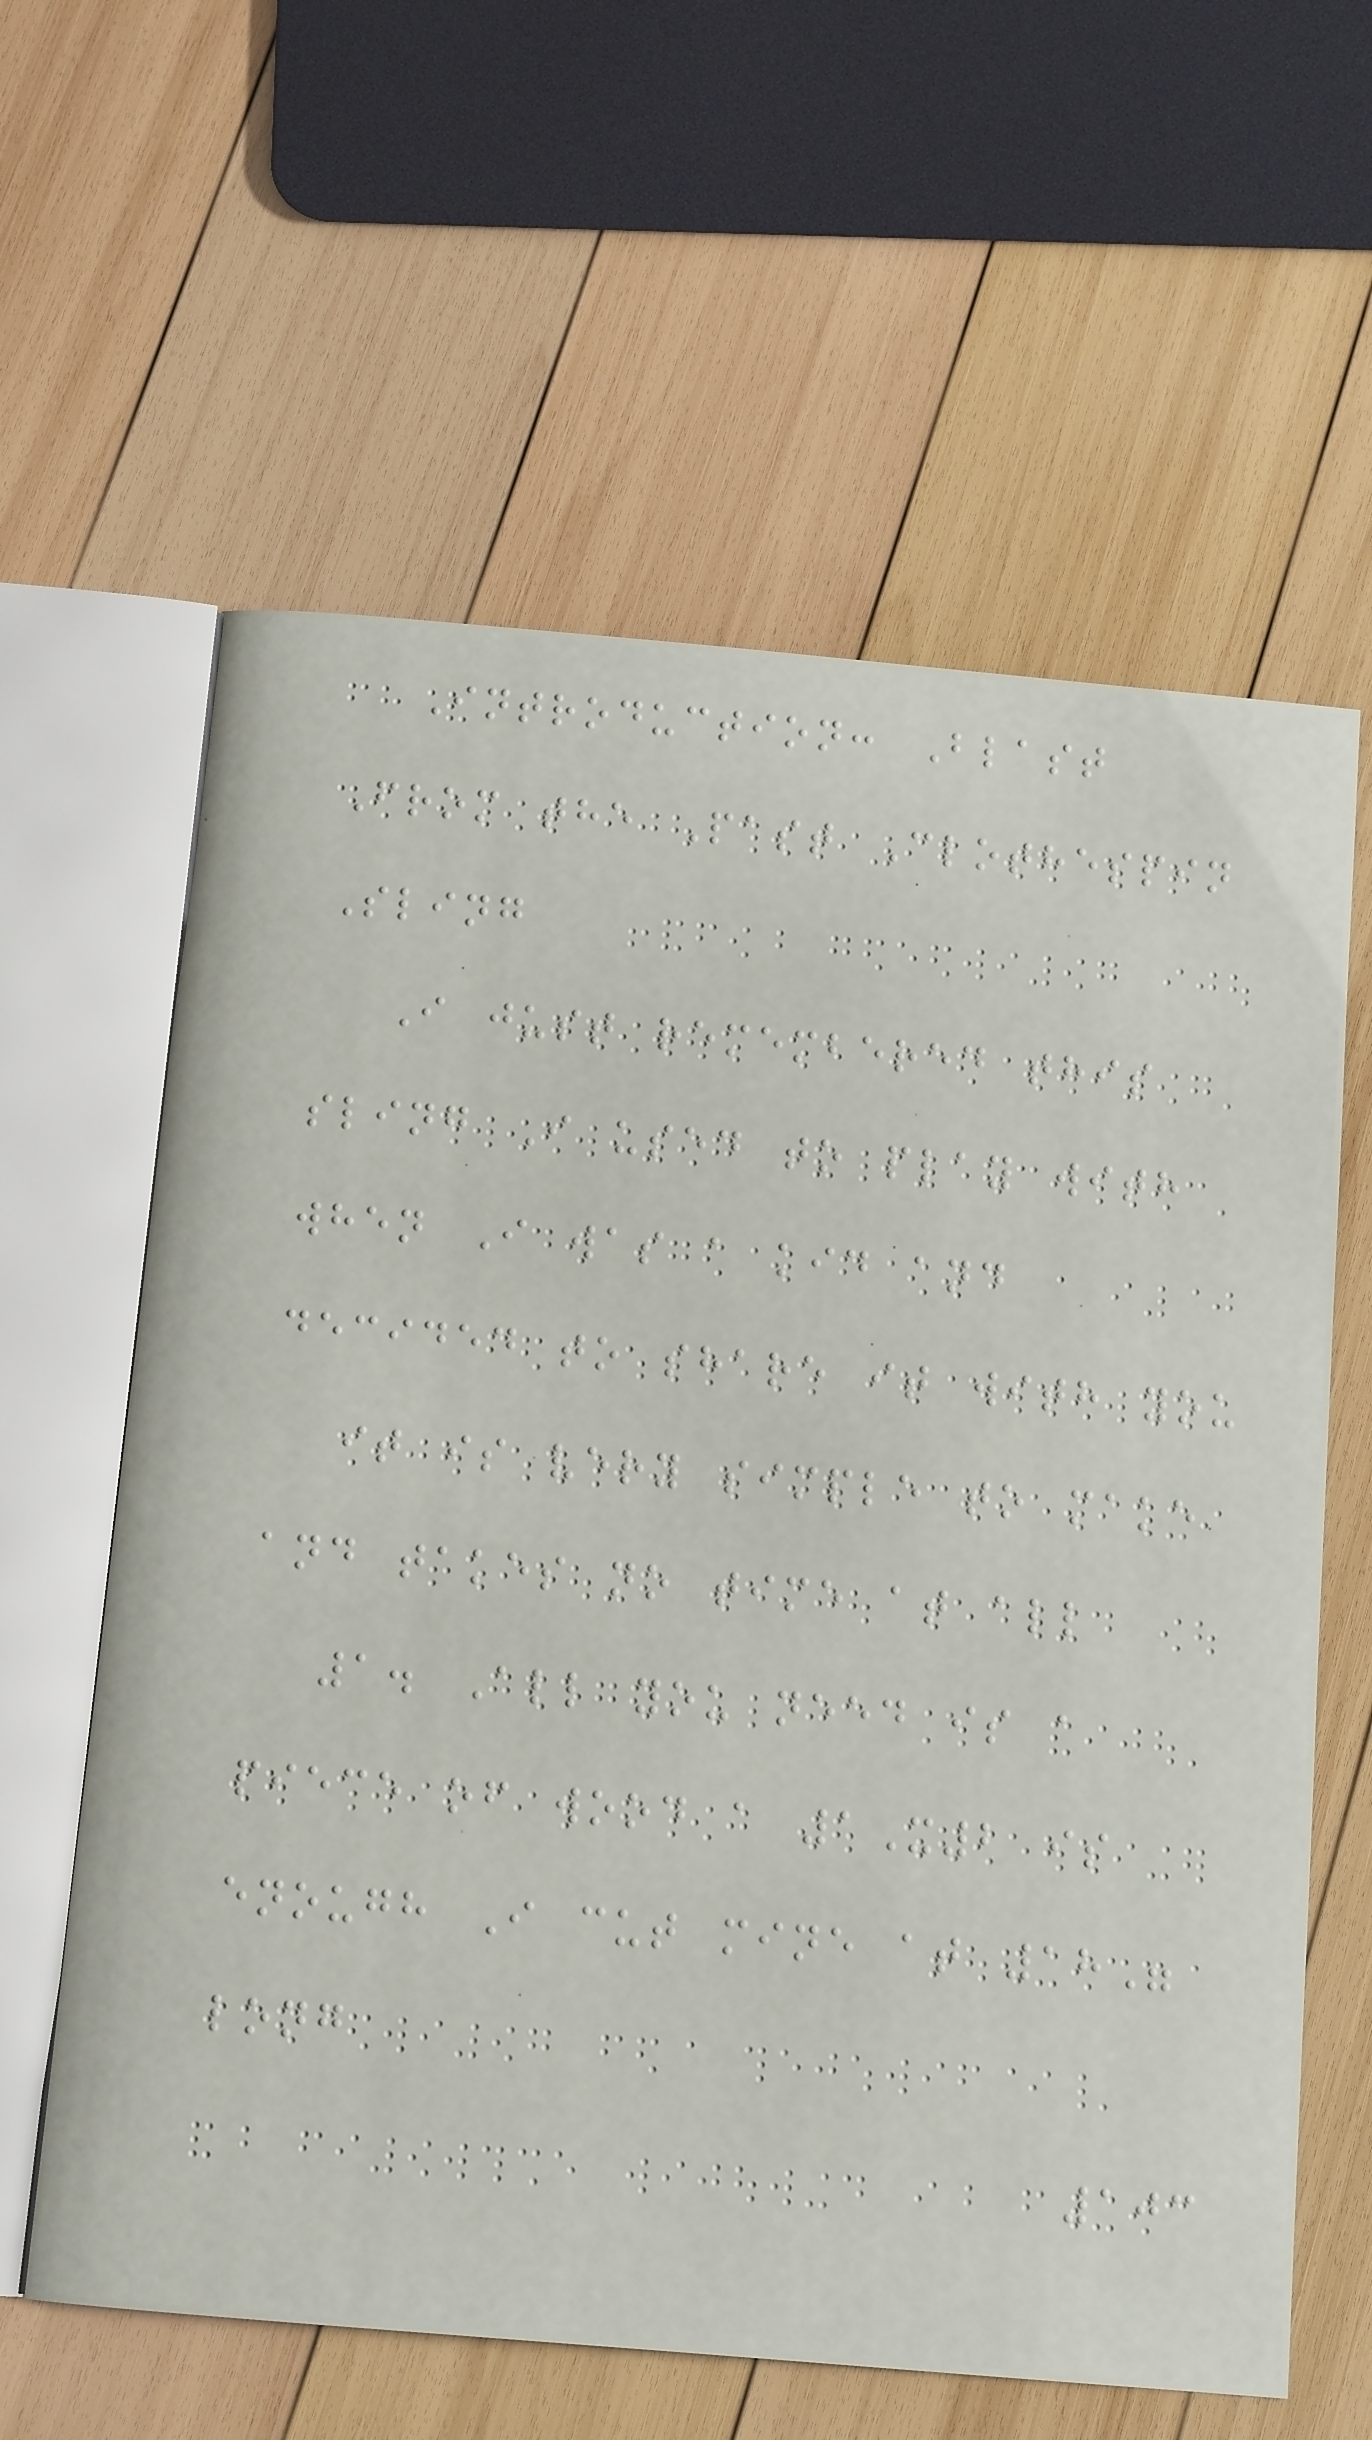Introduction: Blast
From the Past Clothespin
Sling
I just remembered this
sling I used to play with
when I was a kid and
decided to share it with you
it is very simple to make
and takes no time at all
1. All you need is a
piece of wood a 1X2 is
enough I cut mine at 18"
long
103
